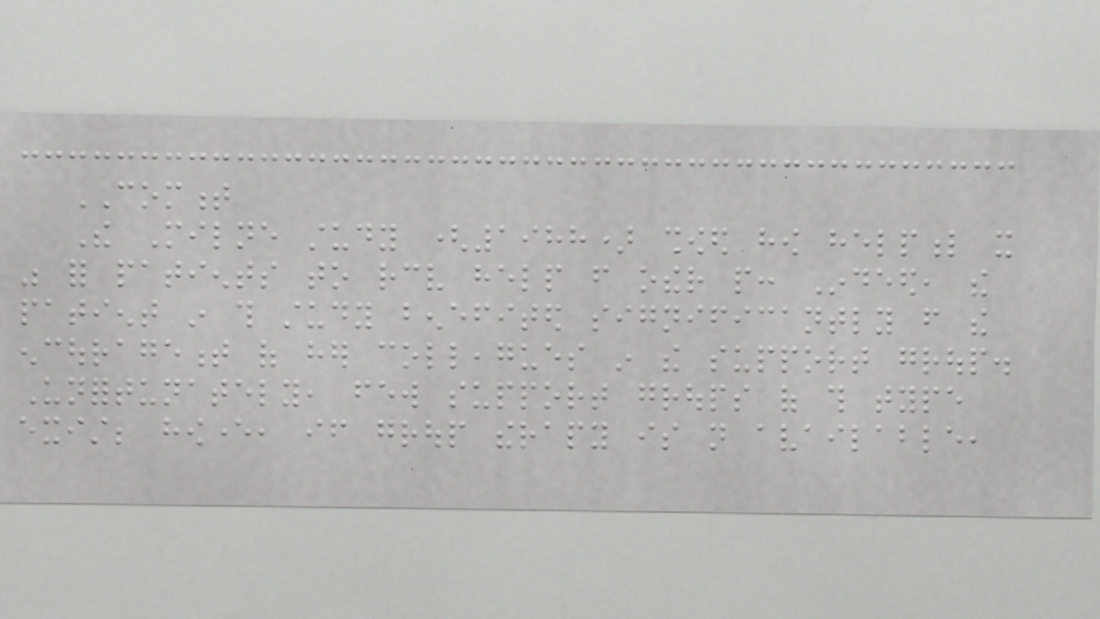COMMENT
The Milne study (1988) showed how helpful it
was for patients to receive help from other people: Indeed, the
patient in this study benefited significantly from the
encouragement of her colleagues in the support group.
Unfortunately, few support groups of this type
exist; however, if group therapy is not available,
